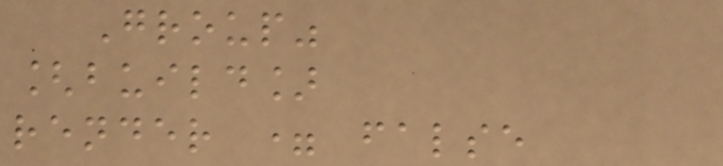Group"
[build]
render = false
